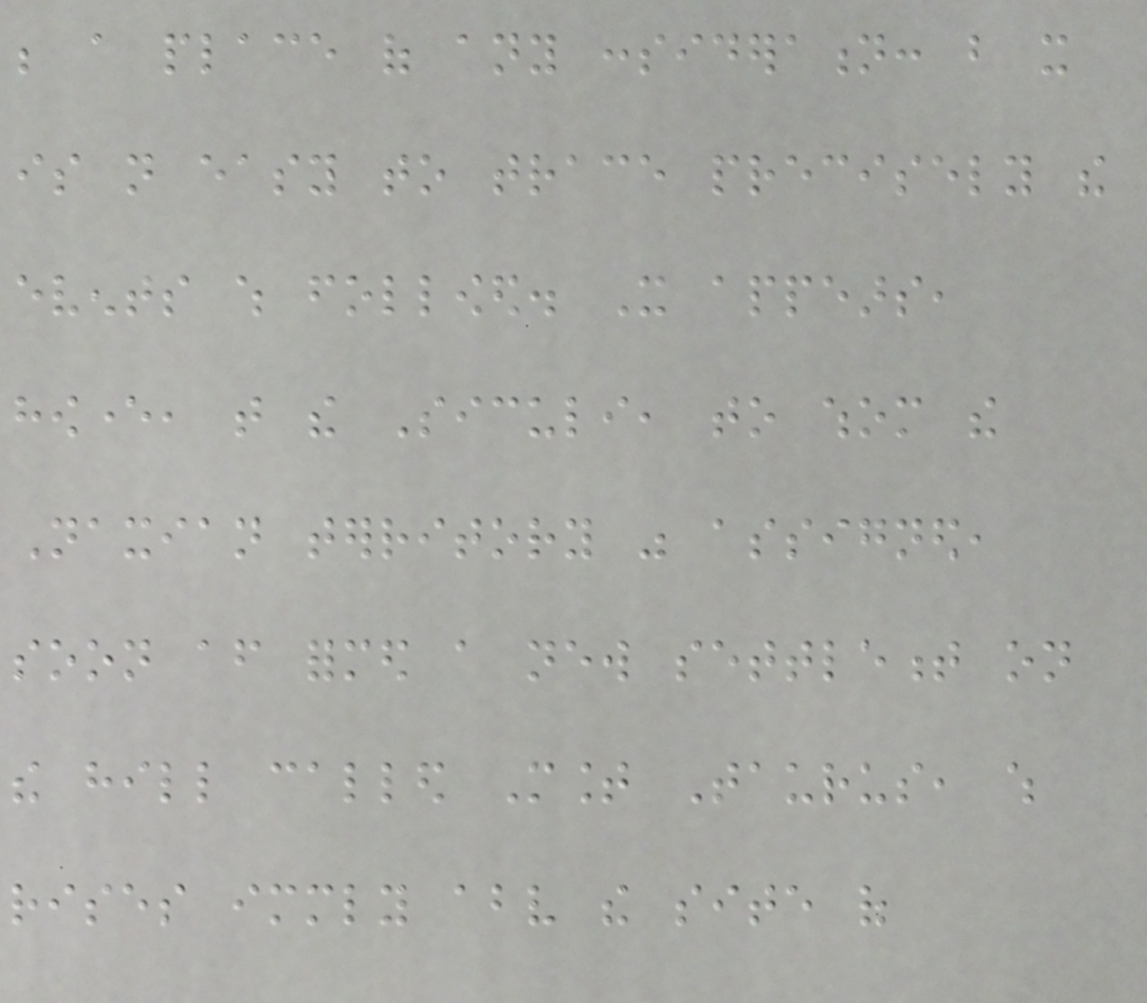be a place of any consideration: but it
is not easy to trace precisely the
events which followed. It appears,
however, that the Siculi, to whom the
Naxian territory was assigned,
soon after formed a new settlement on
the hill called Mount Taurus, which
rises immediately above the site of
